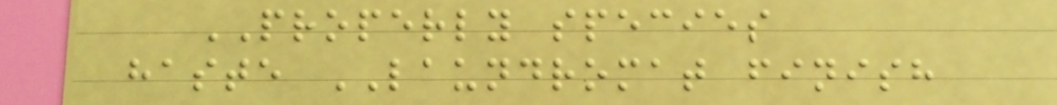PROPERLY species
haste LAUNDROMAT finish
